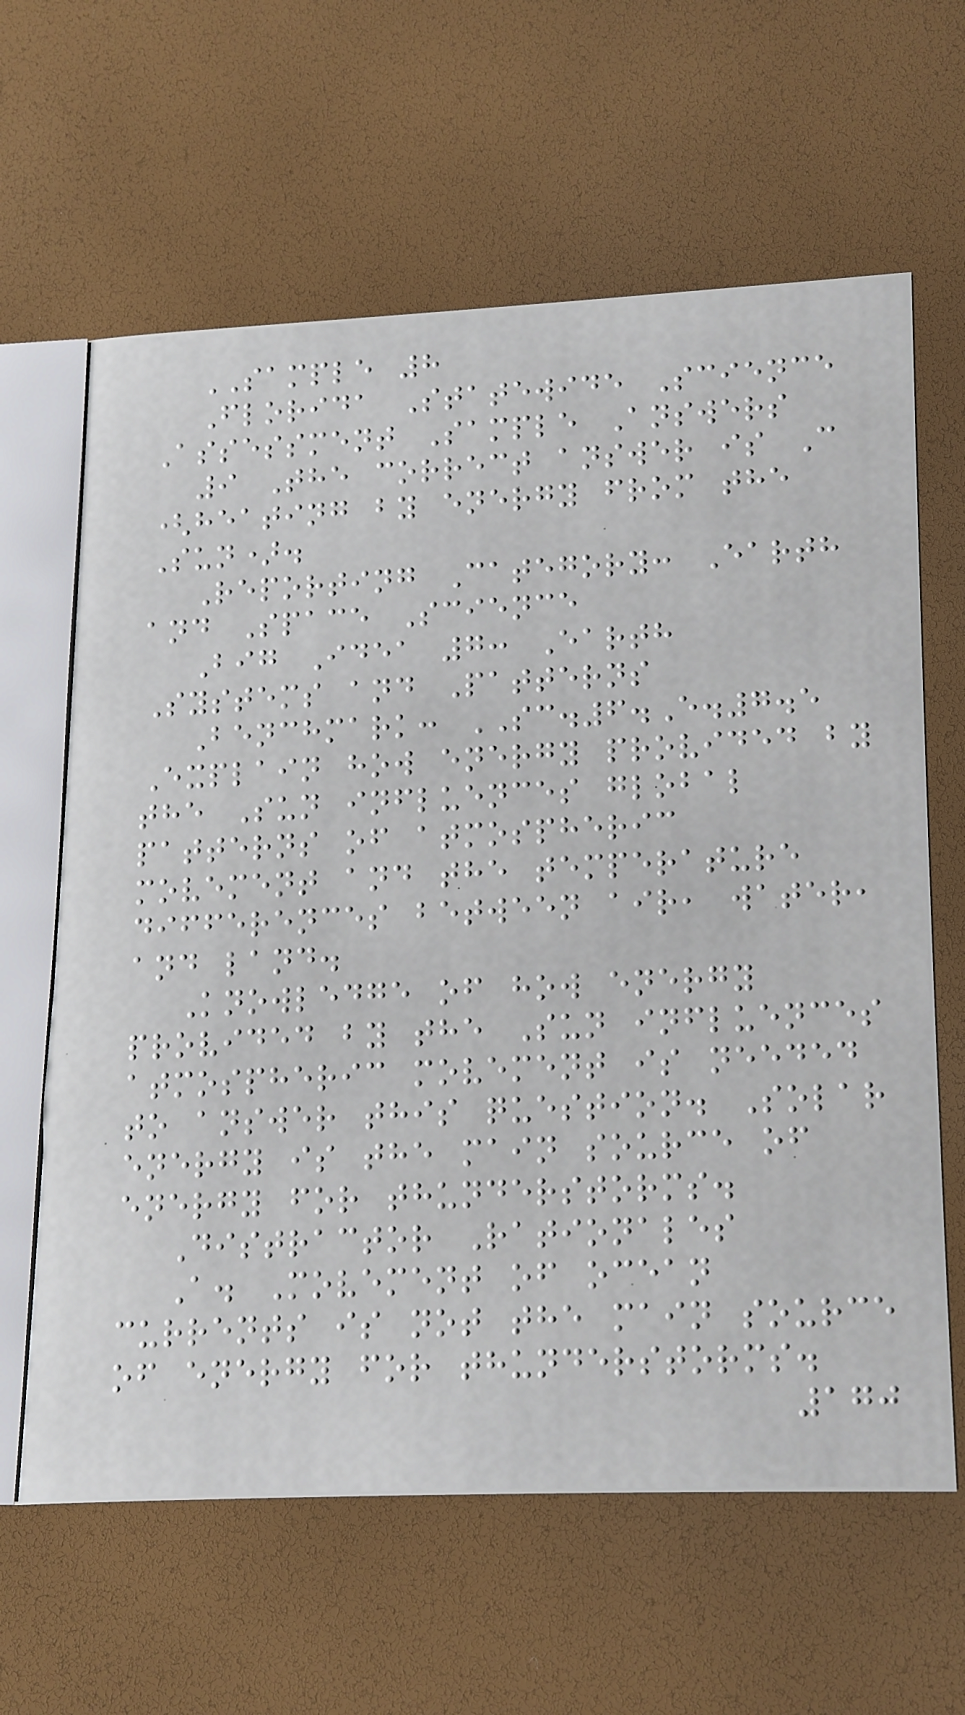SAMPLE 8
Florida Statewide Science
Assessment Sample Answers
9 The correct answer is C
(heating by energy from the
Sun).
Reporting Category: Earth
and Space Science
Big Idea 7: Earth
Systems and Patterns
Benchmark: SC.6.E.7.5
Explain how energy provided by
the Sun influences global
patterns of atmospheric
movement and the temperature
differences between air, water,
and land.
Knowledge of how energy
provided by the Sun influences
atmospheric movement is needed
to answer this question. Solar
energy is the main source of
energy for thunderstorms.
Distractor Rationales
A. Movement of ocean
currents is not the main source
of energy for thunderstorms.
170
